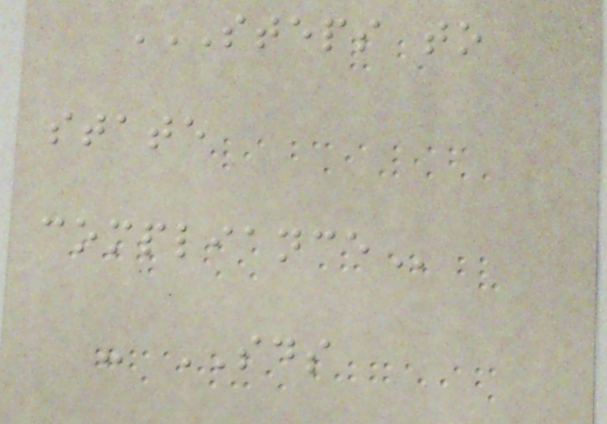STEPS TO
STATE
COMPLIANCE
- SDS
